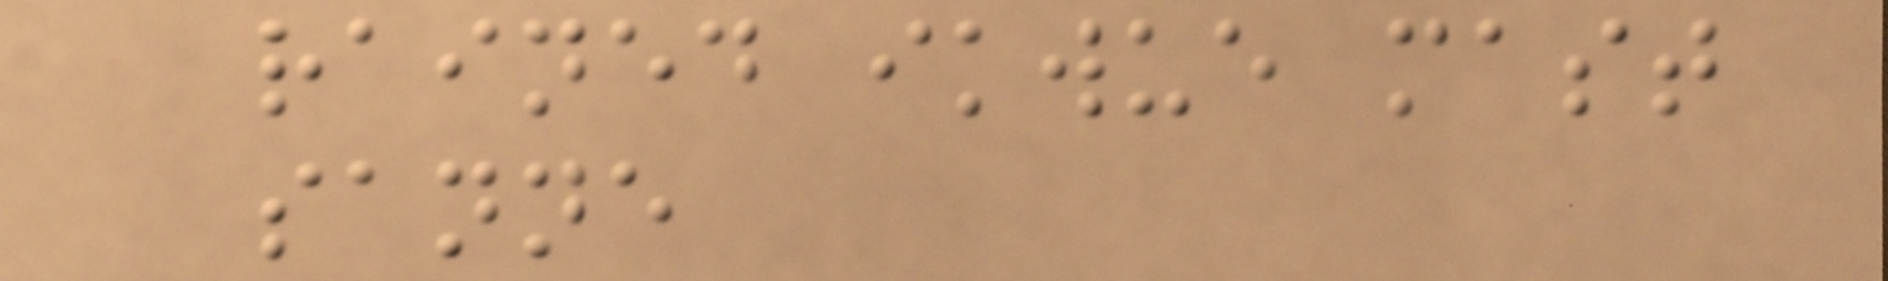rained ikwue mast
sanne
